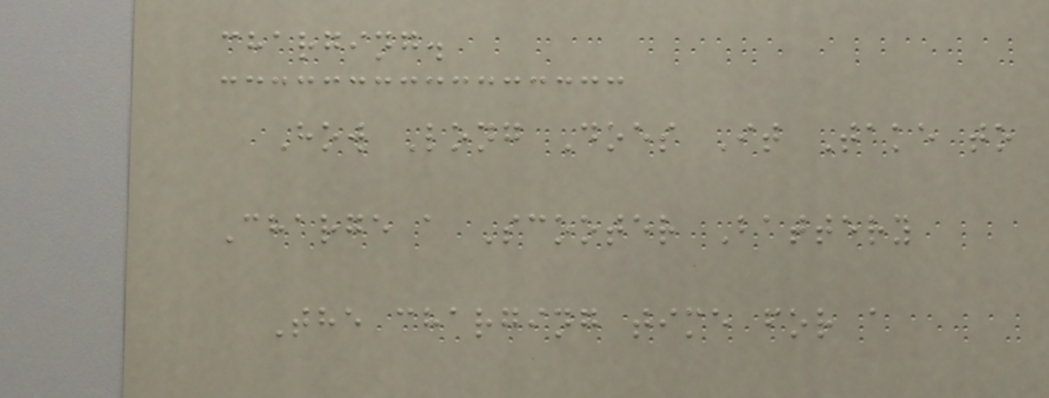charging.
How Long Does It Take to
Charge a Scooter Battery
The charging time for a
